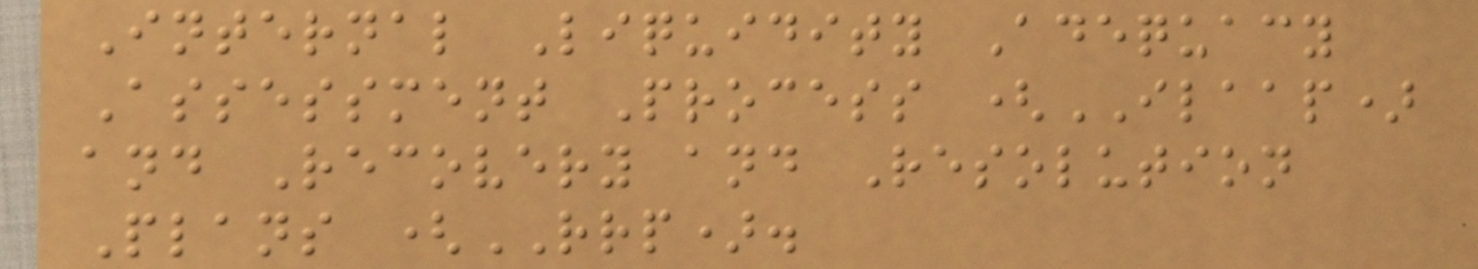Internal Liquidity Adequacy
Assessment Process (ILAAP)
and Recovery and Resolution
Plans (RRP).
